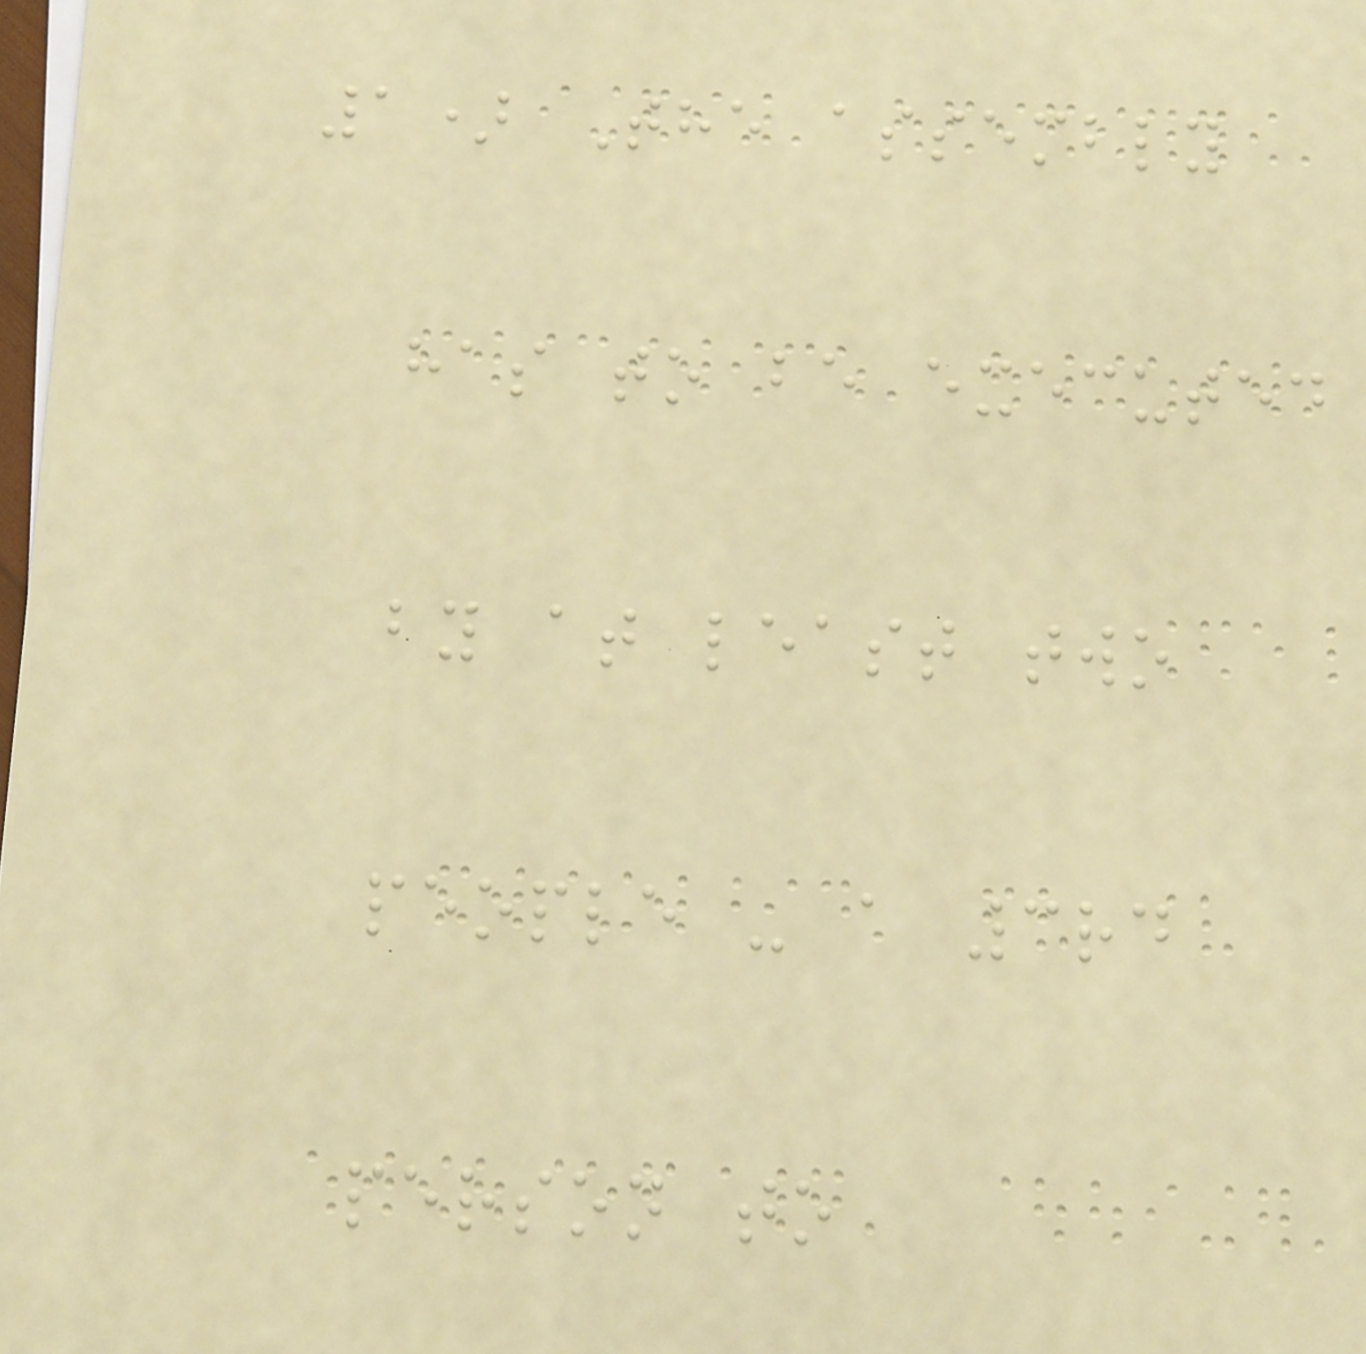1) The assembly
has to be executed
by at least two
people - a 3rd
person to
